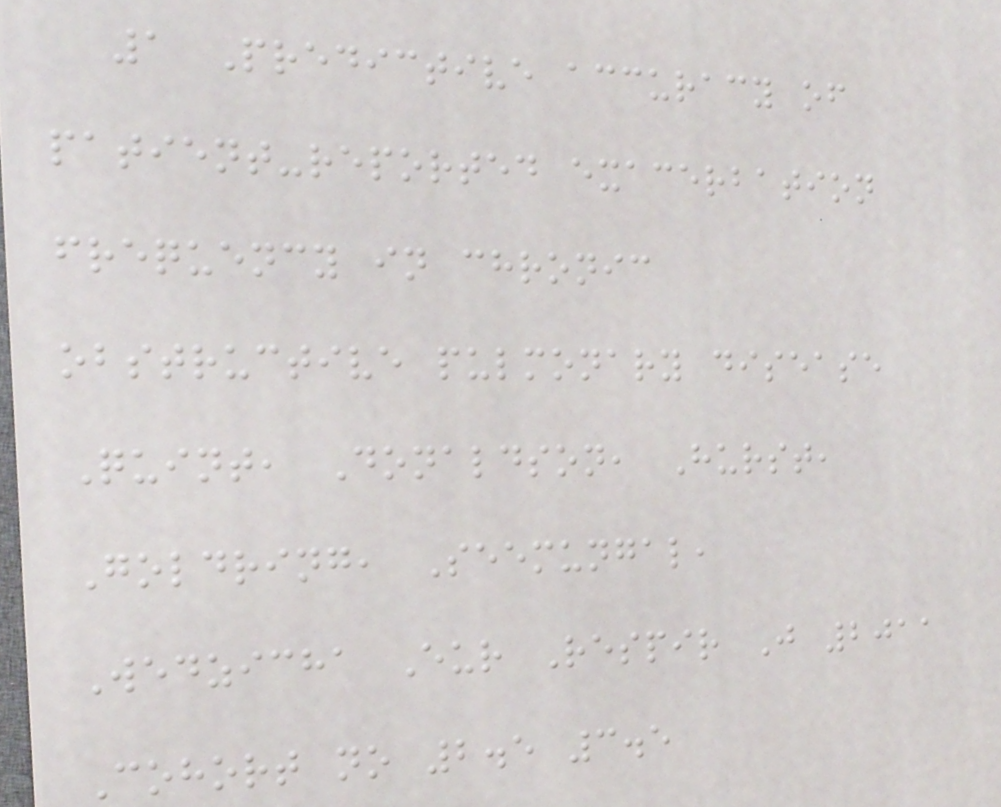1 Predictive accuracy of
patient-reported exacerbation
frequency in chronic
obstructive pulmonary disease
Quint, Donaldson, Hurst,
Goldring, Seemungal,
Wedzicha Eur Respir J 2011
Cohort no 2.5 3.5
